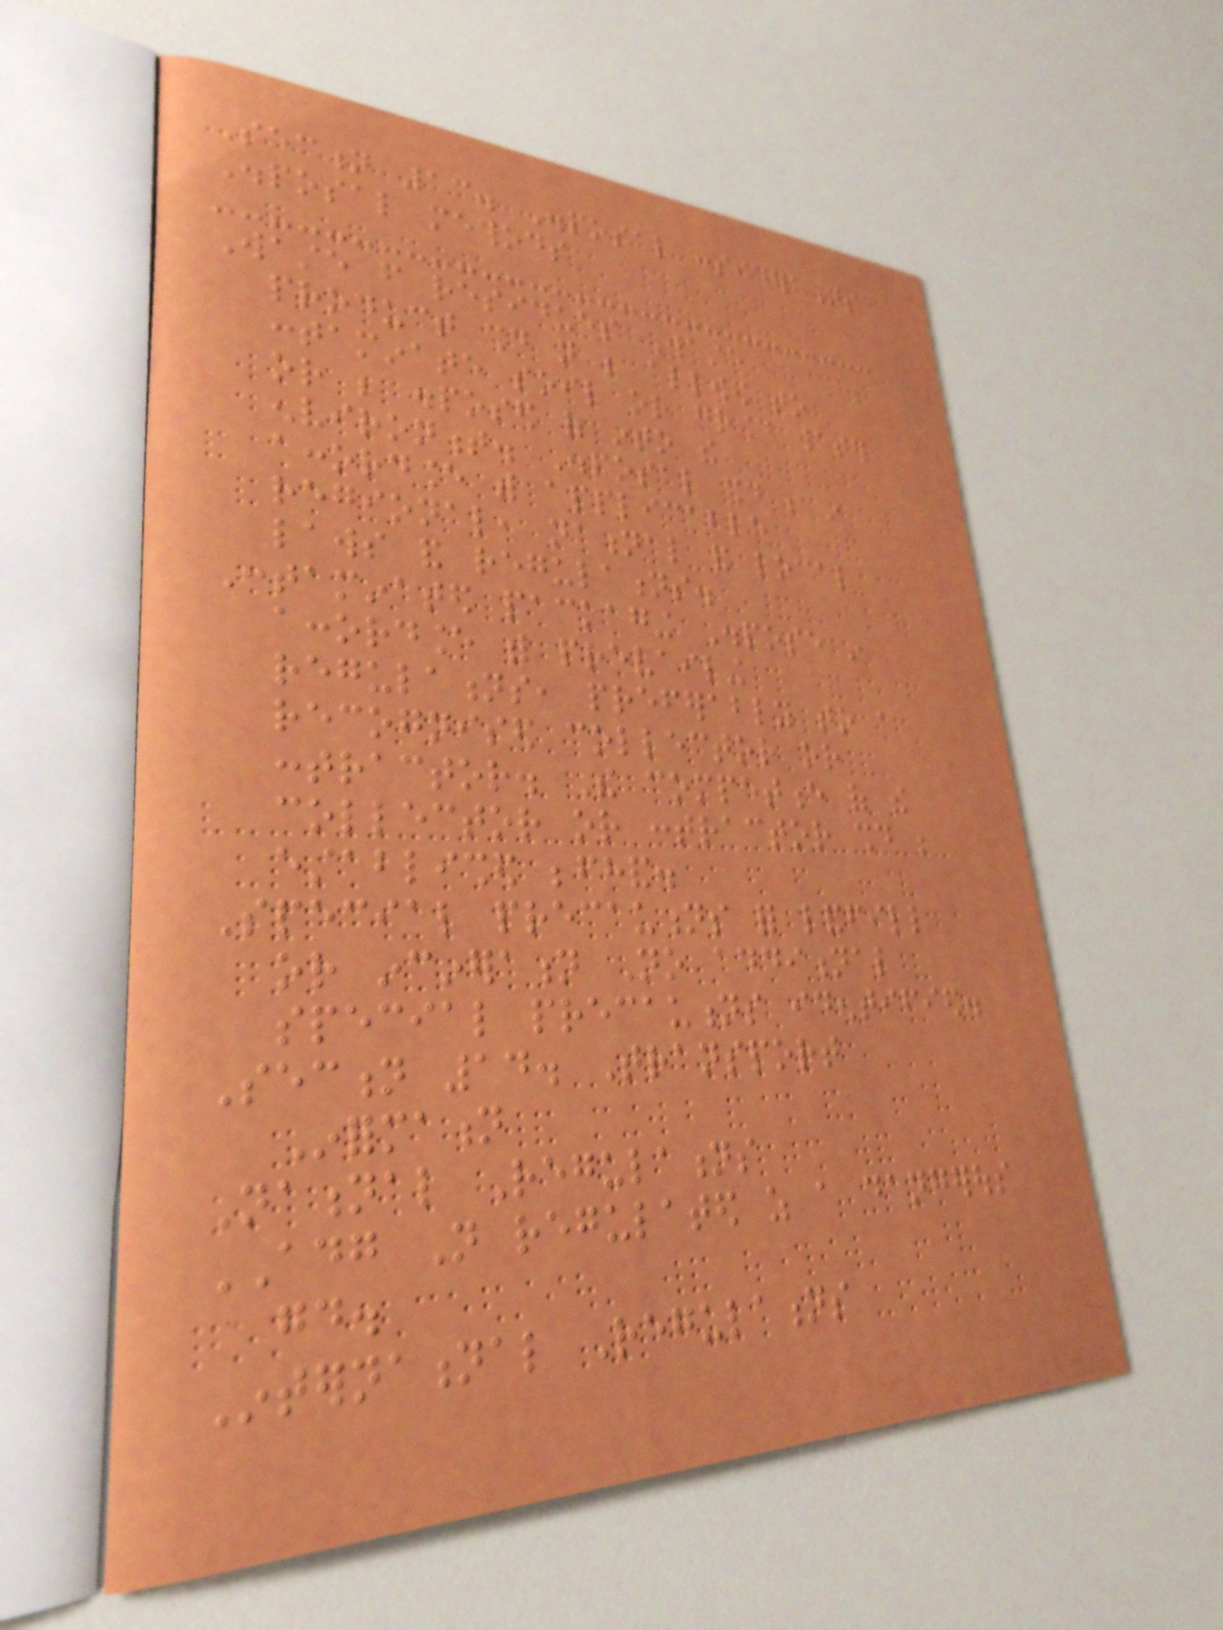Section 13. Disposal considerations
Disposal methods
Waste from residues Waste
product should not be allowed to
contaminate soil or ground water
or be disposed of into the
environment. Disposal should be in
accordance with applicable
regional, national and local
laws and regulations.
Contaminated packaging Dispose in
accordance with prevailing
regulations, preferably to a
recognised collector or
contractor. The competence of the
collector or contractor should be
established beforehand.
Special precautions for landfill
or incineration No additional
special precautions identified.
Section 14. Transport
Information
National Regulations
ADG Not regulated as a dangerous
good.
International Regulations
